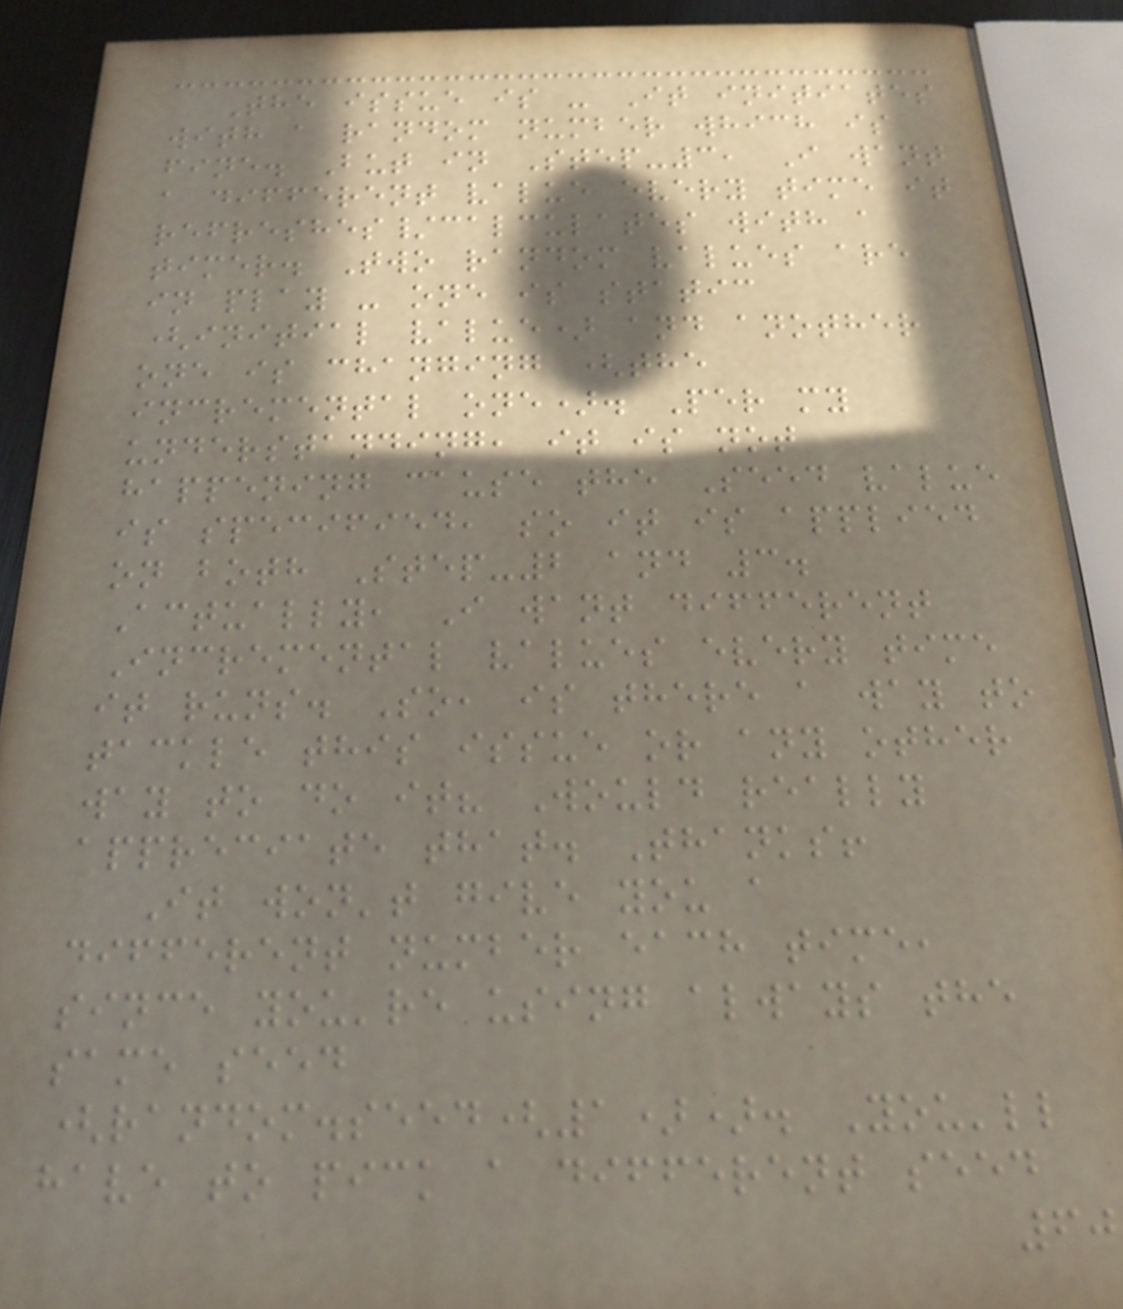The issue is - It initiates
with a random number which is
fine. But in Step-3, I want
a different value every time it
refreshes/calculates with a
timer. Two random values are
in play - one is static
(initial value) and another
one is changing (the
incremental one). Per my
understanding, it is not
happening cause the Seed value
is specified, so it is applied
on both Step-2 and 3.
Actually, I want different
Incremental values every time
it runs. So, is there a way to
tackle this issue or any other
way to do it? Would really
appreciate that. Thanks!
It won't give you a
different number each time,
since you're using always the
same seed
(random.seed(1)). You'll
have to pick a different seed
60
